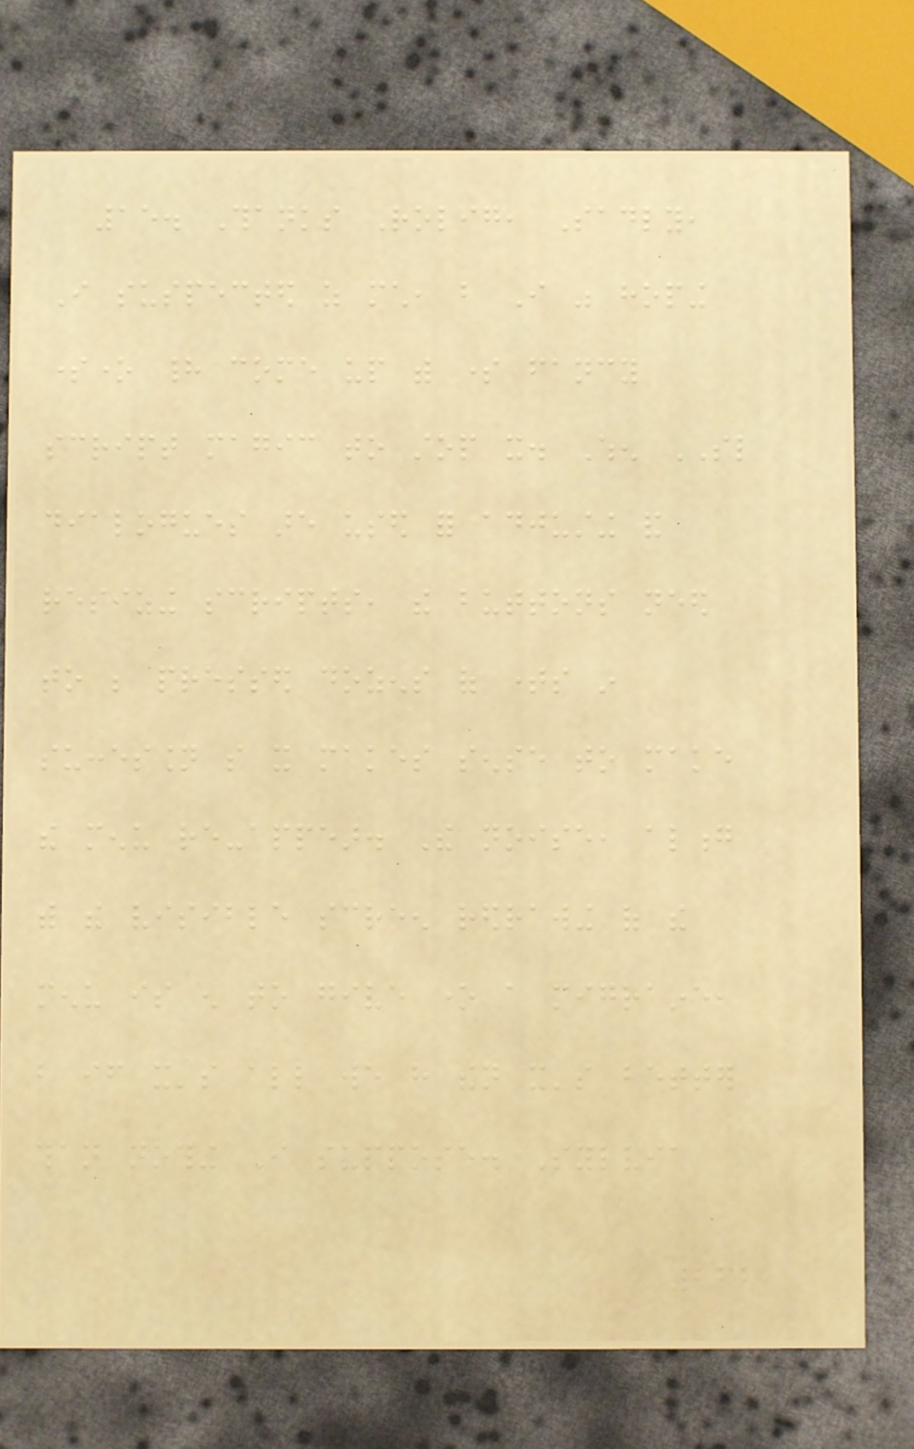15. Thanks Rolig, Sadly,
I suspected as much, but I was hoping
someone had come up with some fancy
script magic to stop it. When SL
dialogues are used for adjusting and
resizing scripts, the buttons need
to be pressed dozens of times in
succession so it makes sense to make
the menu re-appear. The noise, along
with the visible screen redrawing of the
menu is enough to give one a migraine,
but if it's all we have then it's better
than nothing I suppose. Sylvia
262
